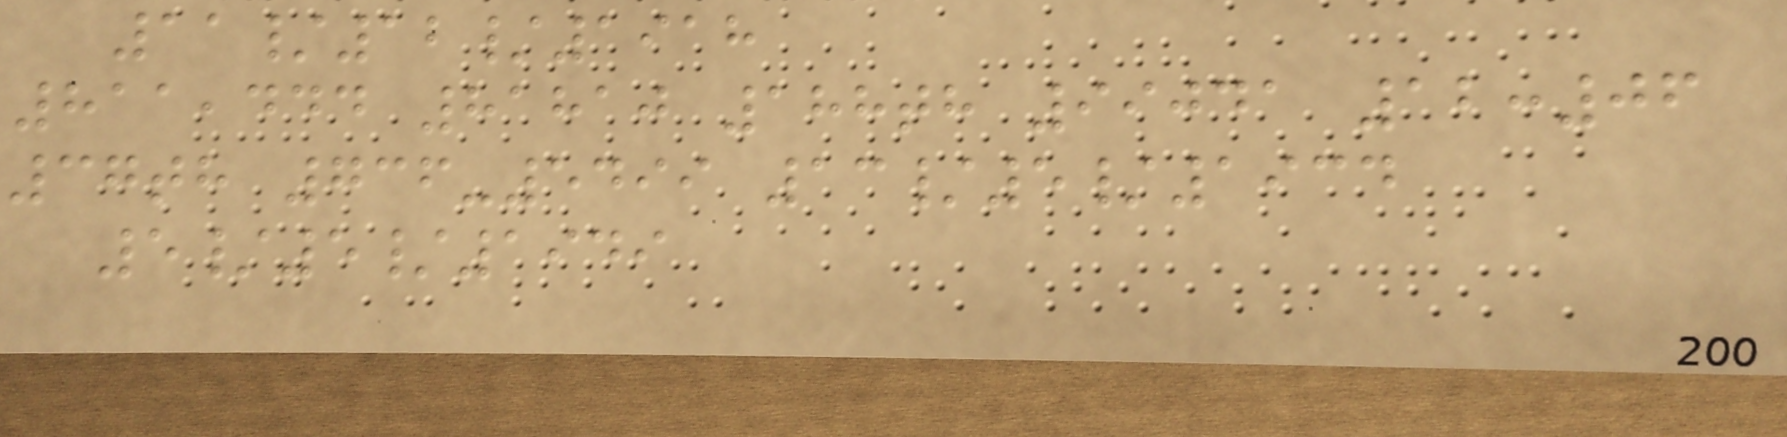11/12/1918
811,444 81810 188th 99041 12:06
37th 736-5499 13/5/1934
5/5/1949
